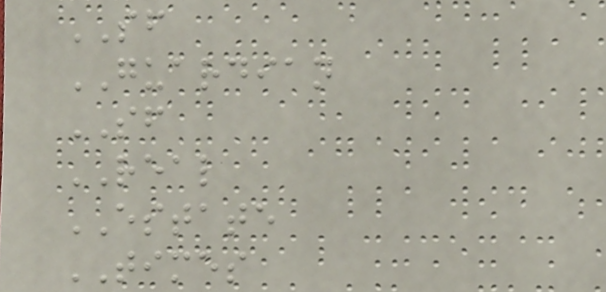SF
GUARDIAN
SF
REAL
ESTATE
TIMES
